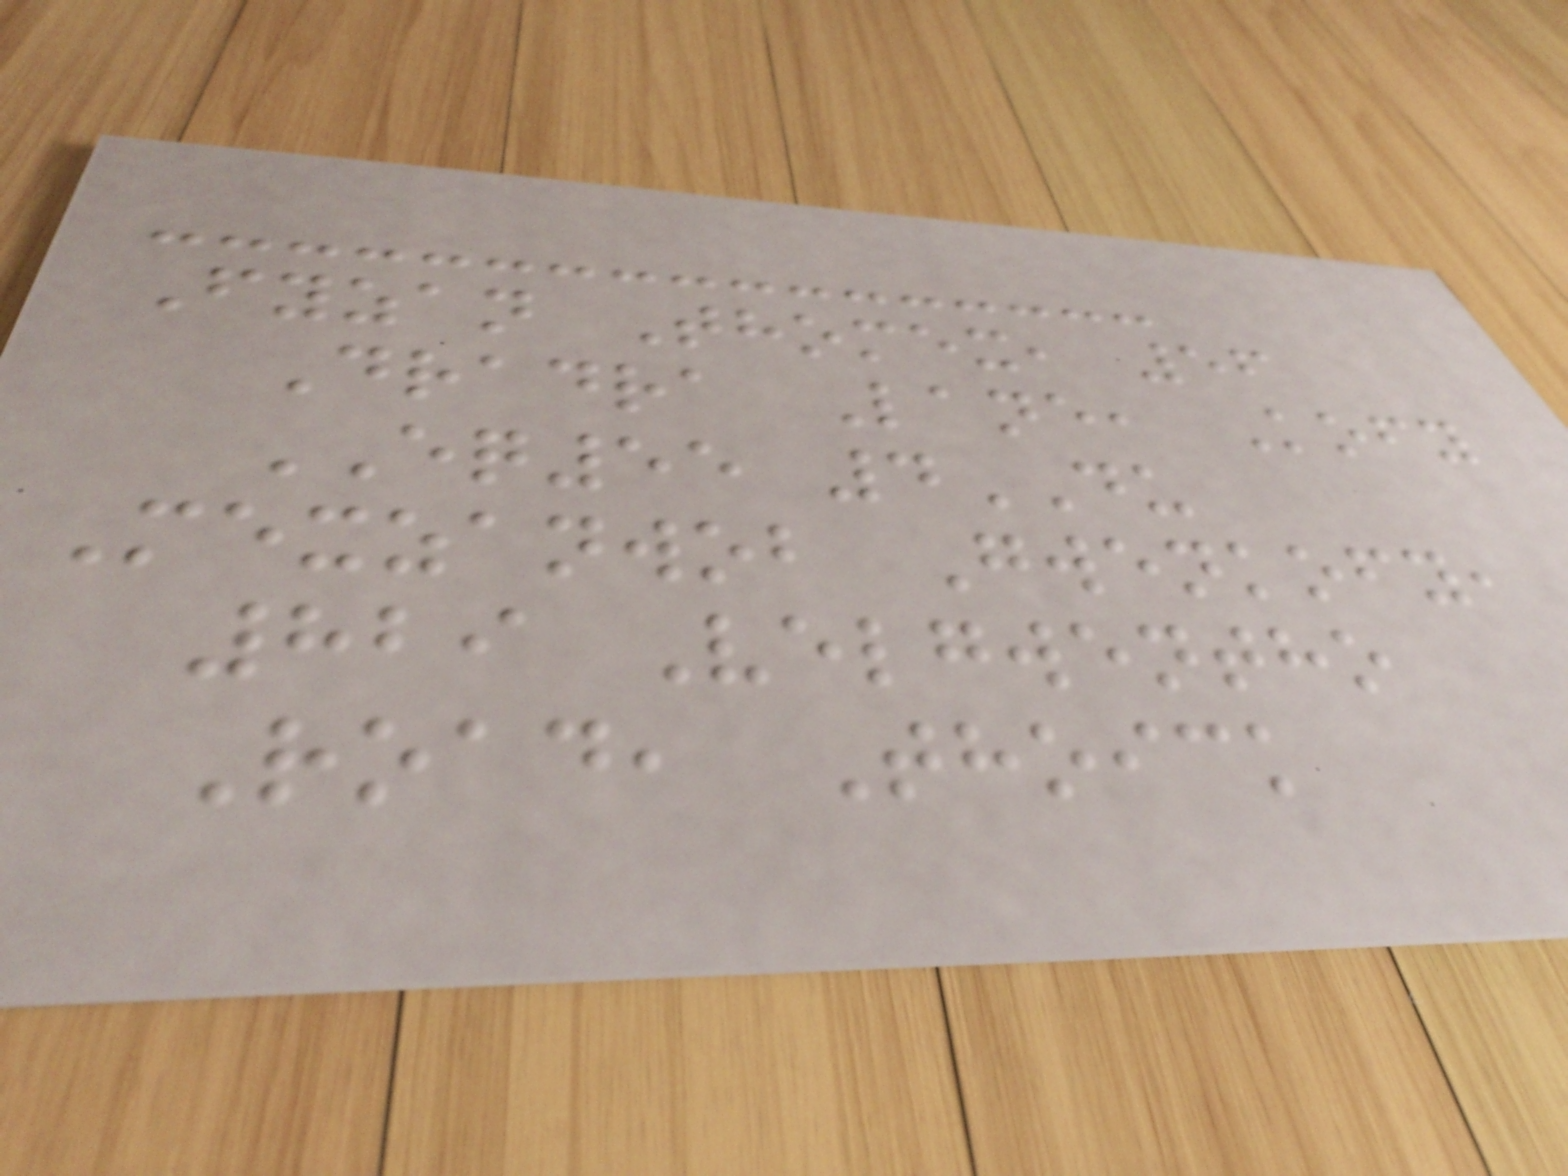Fyzan Thomex, 56
Dradra Lane, Kofy
EQ55 4DU
Mexzanwob Gwenkofy,
829 Velgwentho
Road, Thoick
